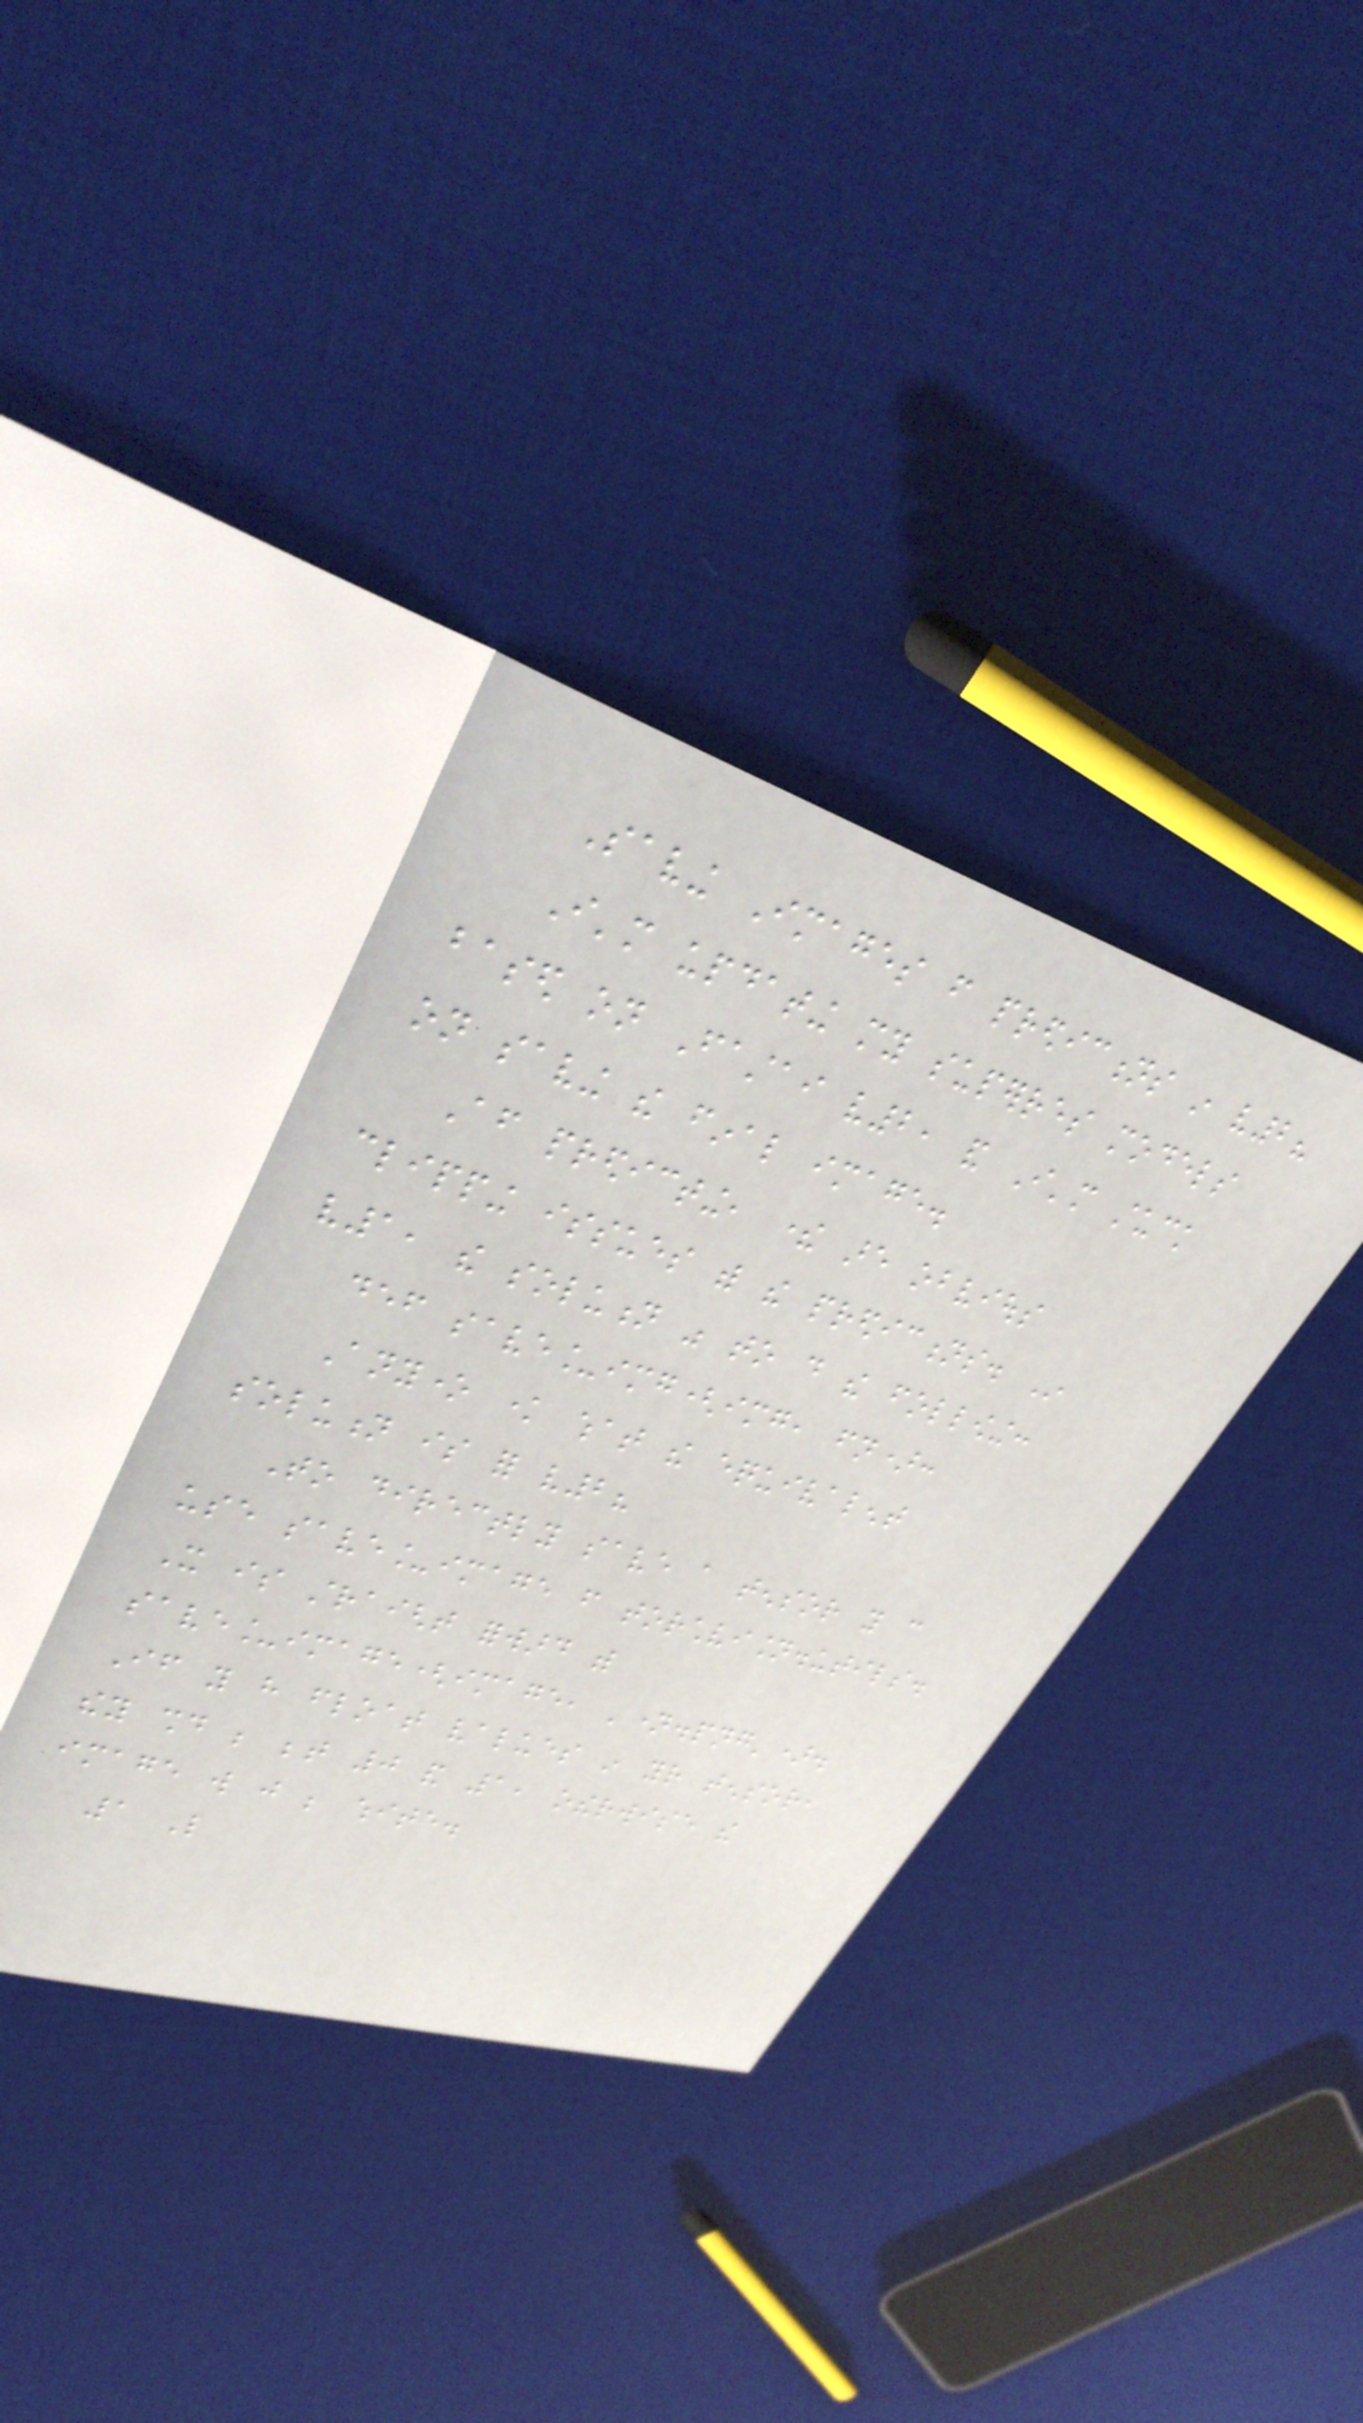Saving Images from predictions in v2?
I'm updating my superres models
based on Fastai v2, and I'm stuck
on saving the final image.
After predicting, there are obvious
clipping issues with the predictions. In
v1, the solution was to do the following:
def save_img(img, fn):
Anyone know what the equivalent
solution is for v2?
To directly save a tensor you can
use save_image from torchvision.utils.
It is straight forward with
save_image(image, 'name.png').
If you have float values in your tensor,
they should be between 0 and 1, otherwise the
image will just be white.
1 Like
